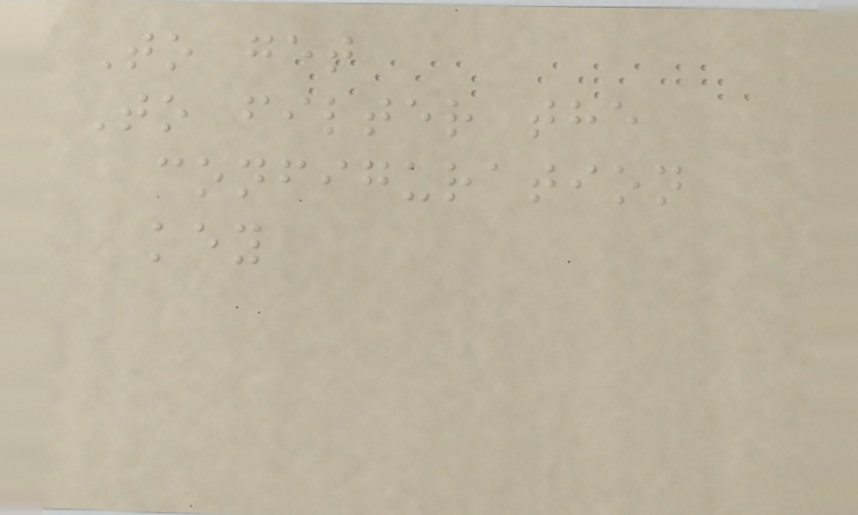To get
To filter the
configuration
key
